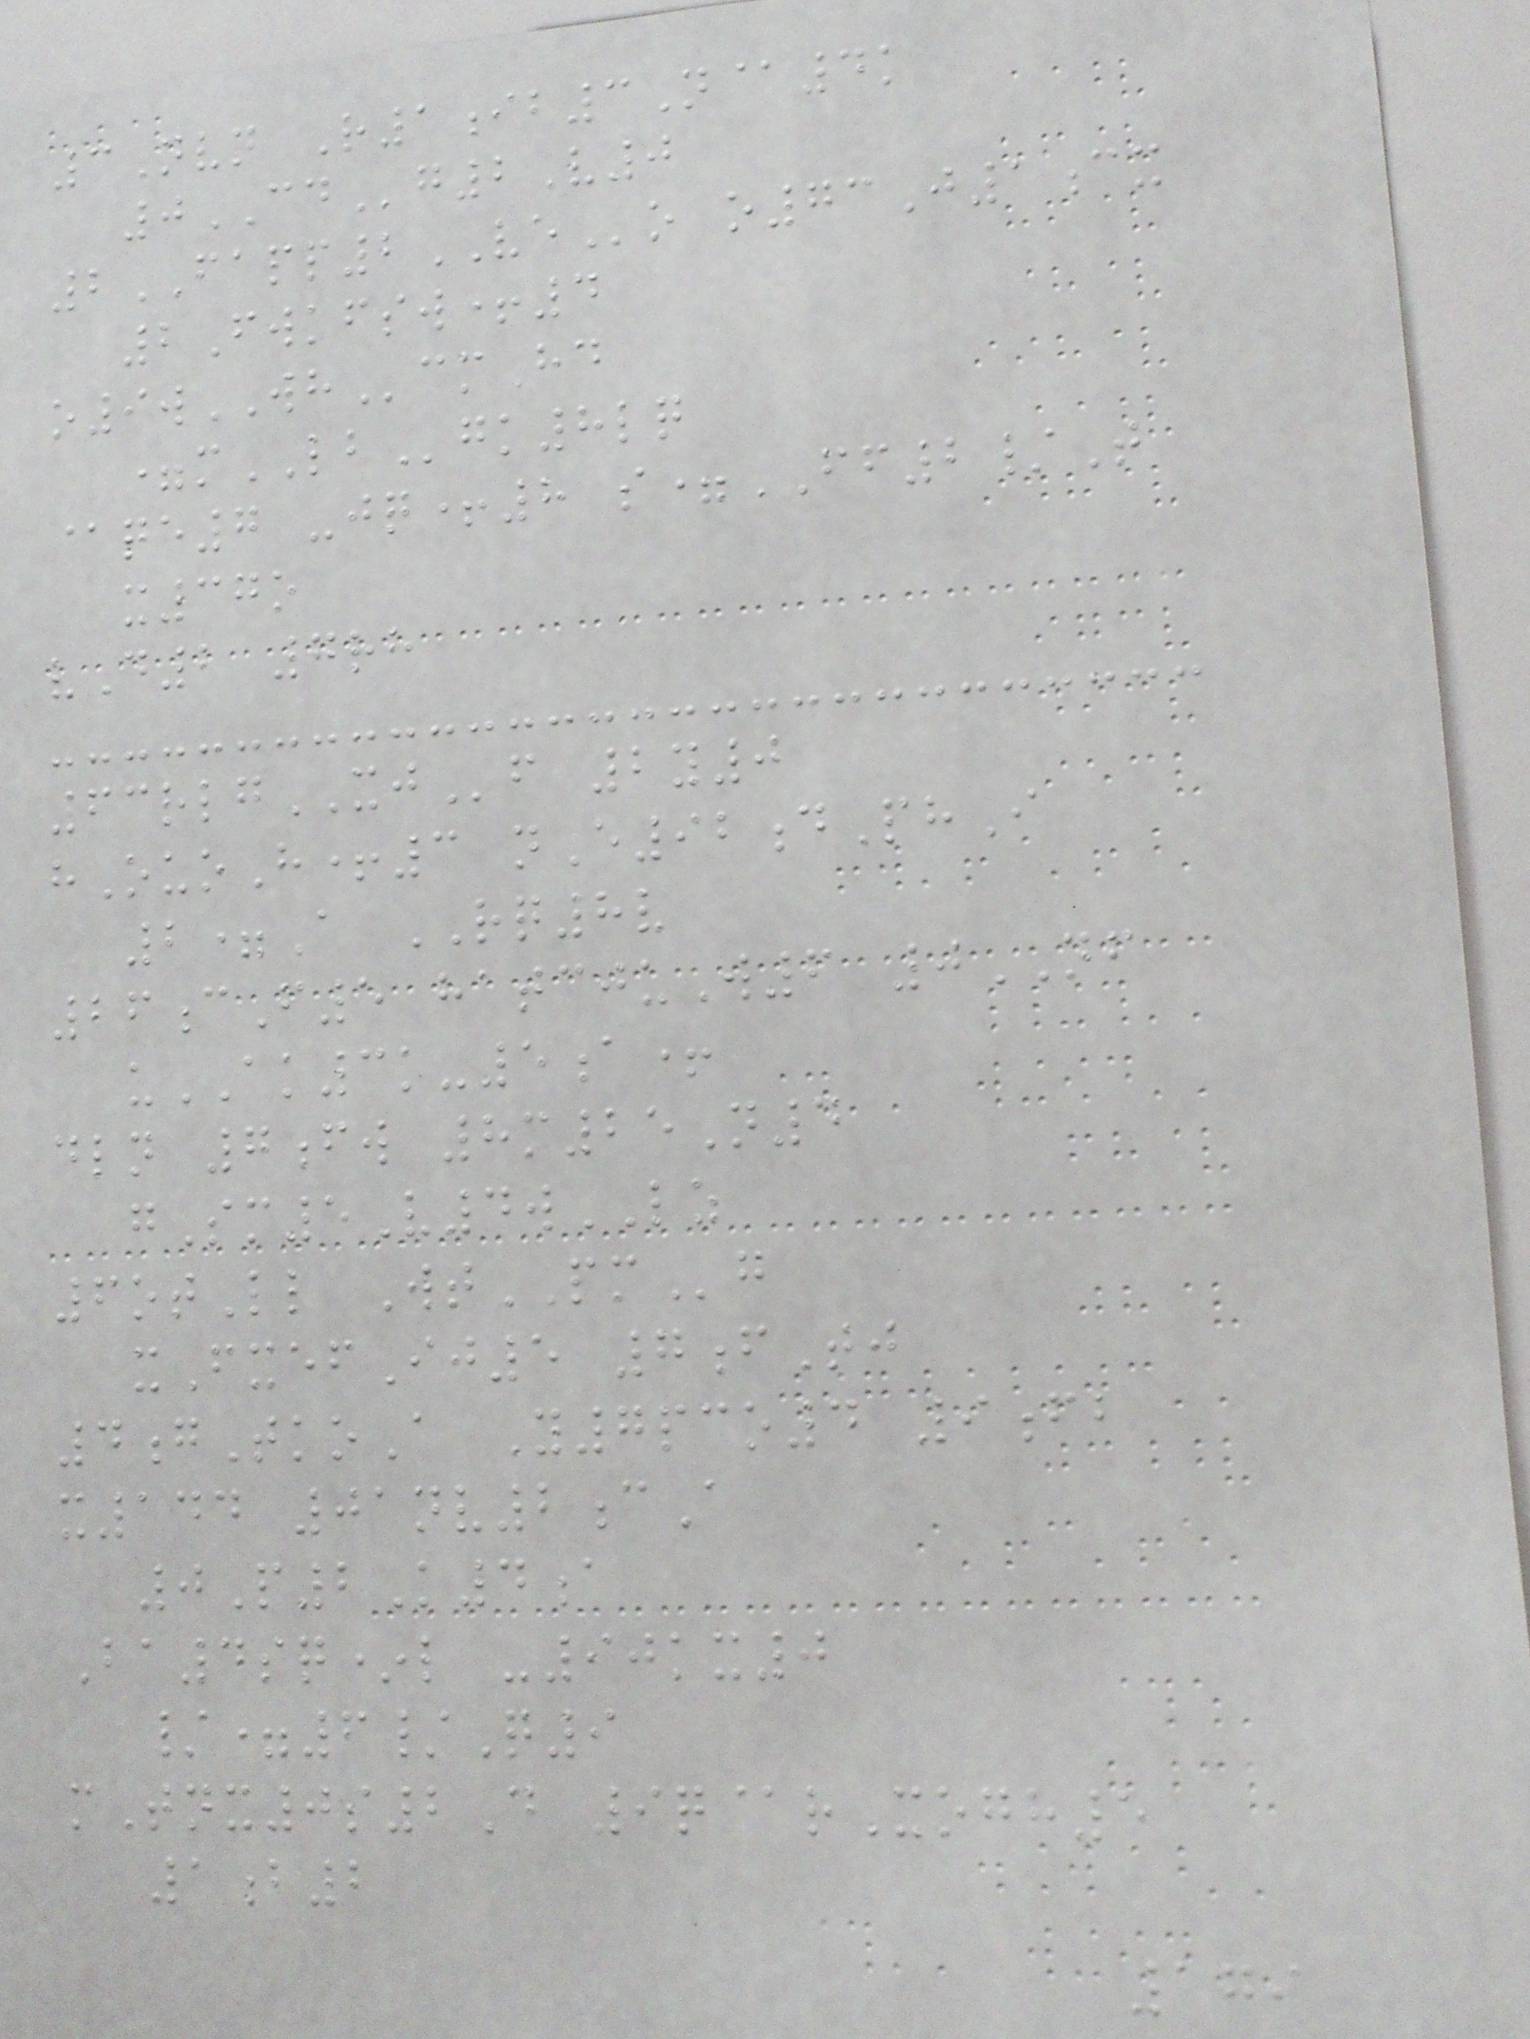3Nvn R1ib3N@4k
0CDg2V0
2FAPP2VEo o73J1cx
2Fwkfsw+4
o9wWHcmHd
=mLBgk8lq
@qe7 -jq+8 s=FF2/T
x37o
vD2 7rh
63rlgXJf 2y0
hOuoH+3 nE92dPhI
2=A RQ8v
26cF5 hatcjuW6 0NF
uAK3k-5a+
dln 7fw 8m25N4
gSm5V4wLZ
6otLl WtPMg
xFxefIj5 7fTj
4gTkoA Y7pco4 9fb
x144 01nv2cA
0P2K4a
Ba4sq*l -90kx0
/=6/Q9
mTnx0s2D 9q@rXogh5
1b2
179
